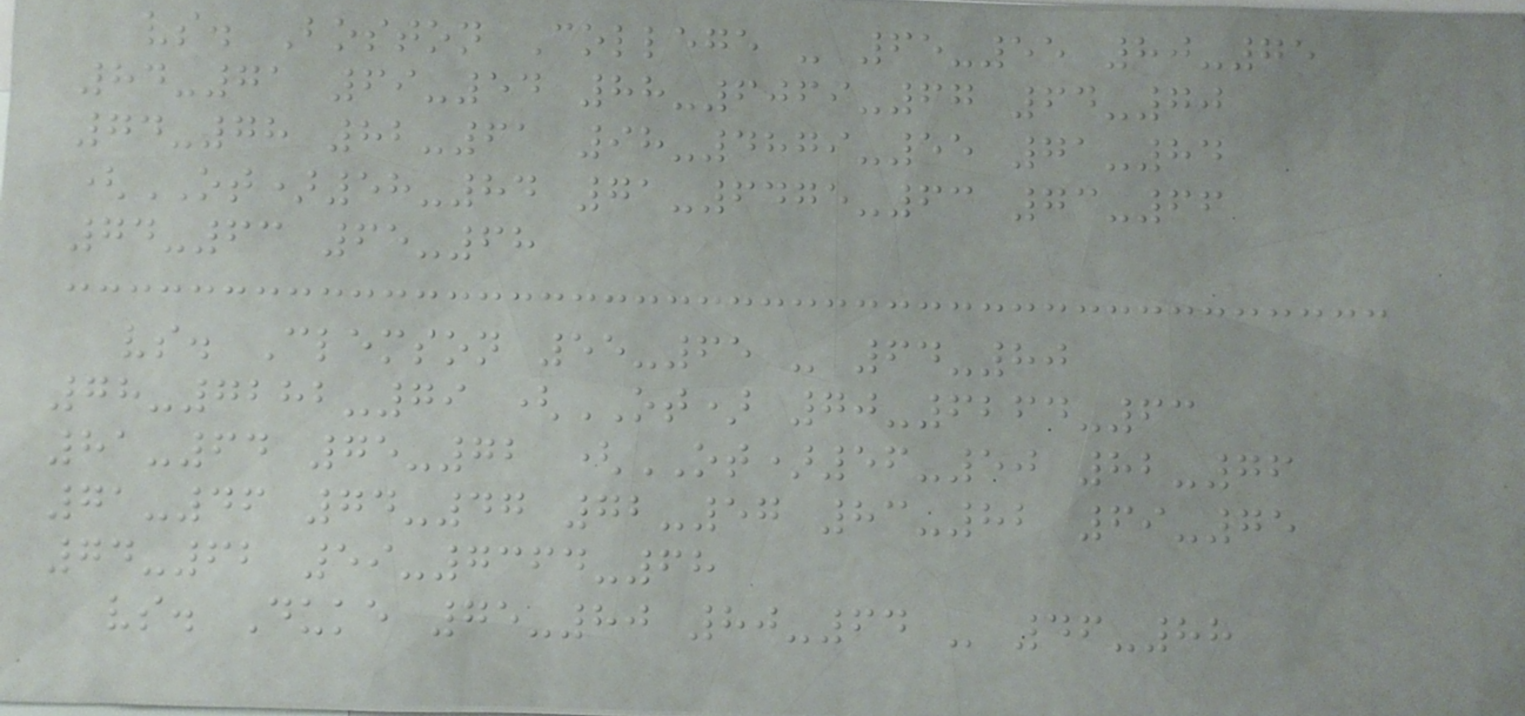vs. Boston College - 65-55 80-75
84-71 69-54 88-6069-67 64-70
74-78 82-61 98-4879-55 71-84
(OT)58-84 71-6475-63 73-66
74-63 65-68
vs. Clemson 55-65 - 64-80
78-7282-79 (OT) 70-6264-63
81-64 75-72 (OT)56-50 82-76
71-46 74-47 72-57 83-82 69-75
74-62 59-7364-68
vs. Duke 75-80 80-64 - 46-88
